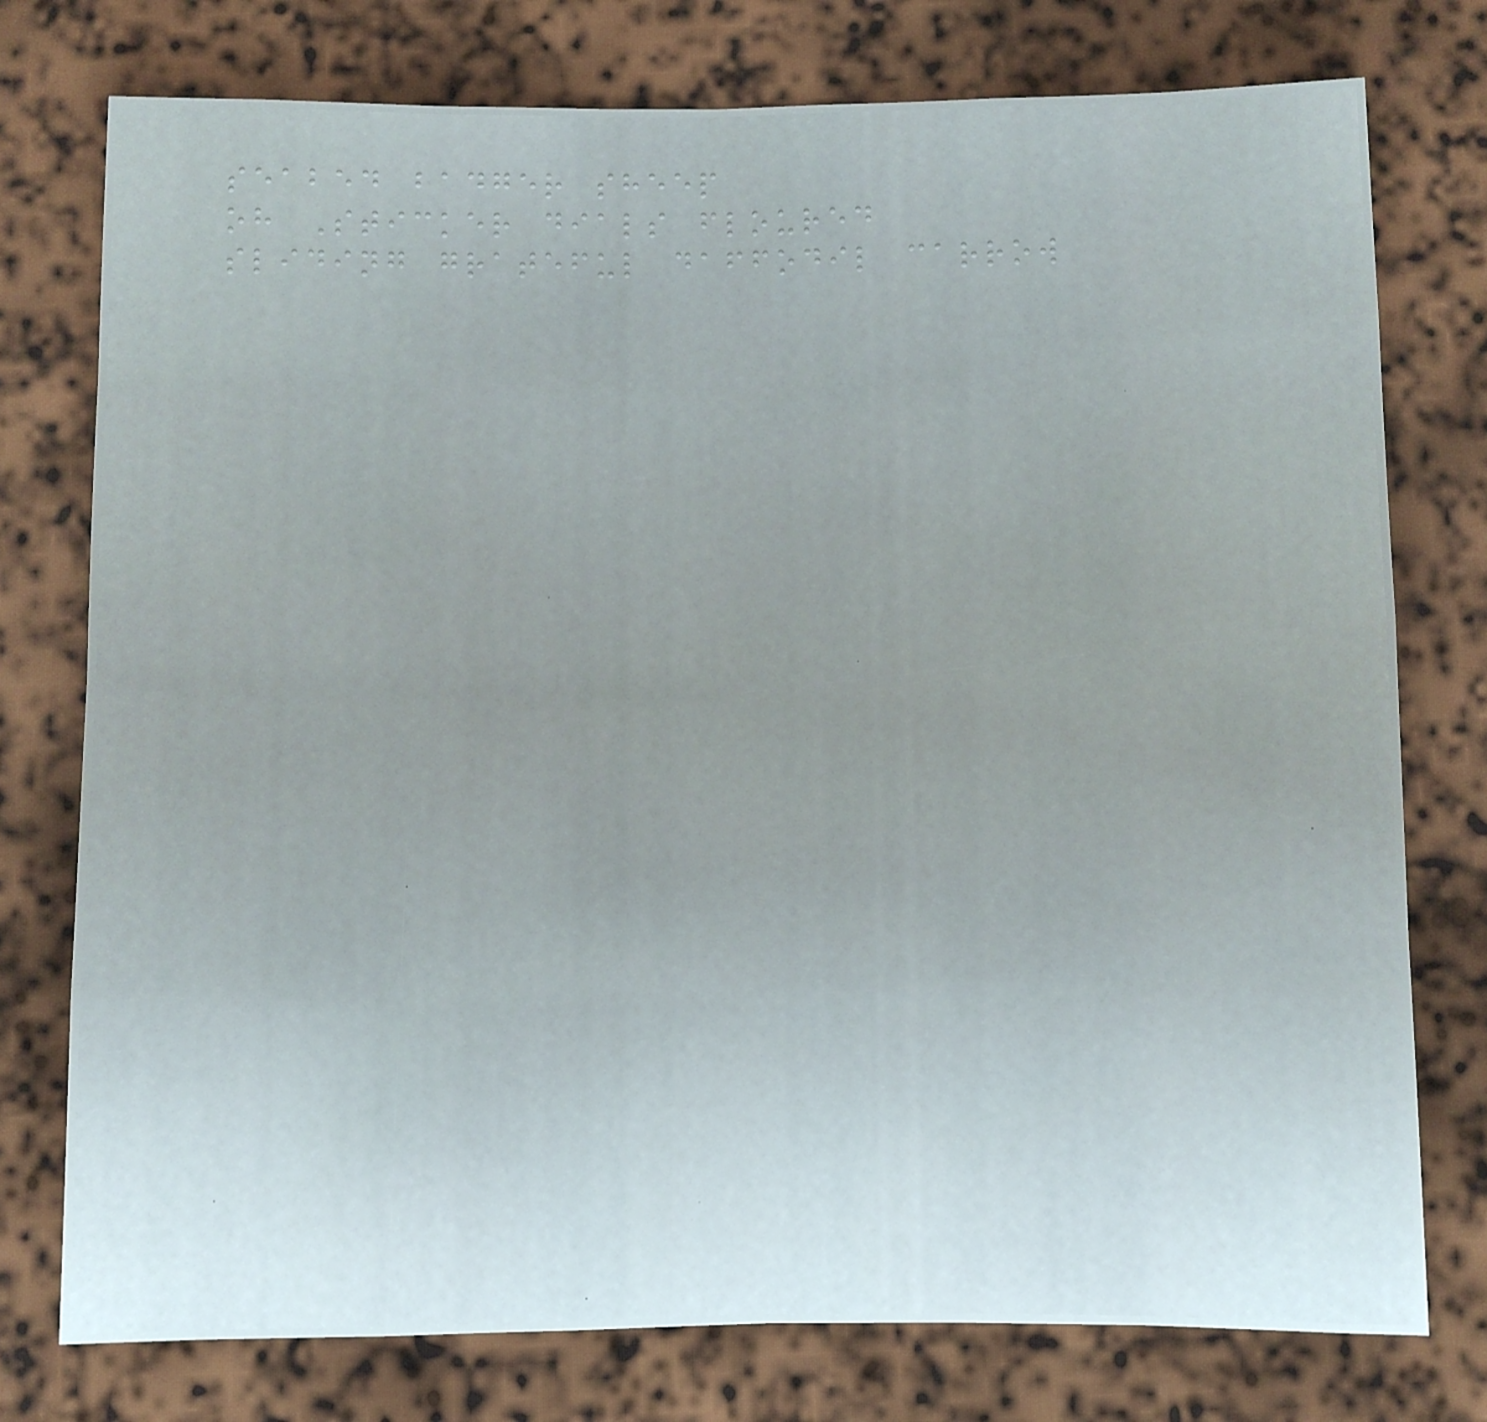seabed badger sheep
oh Sticker dials floured
sliding grateful daffodil carrow
